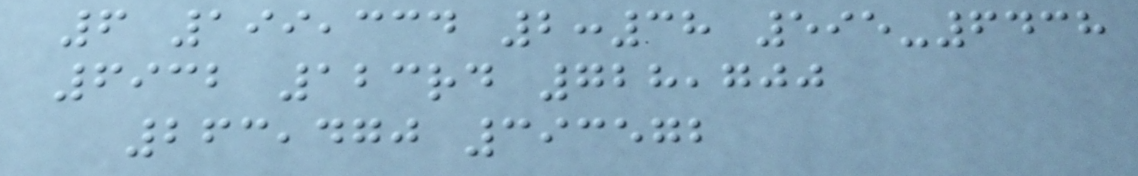6 199,334 2:38 595-6438
6932 123rd 728,700
263,470 393572
